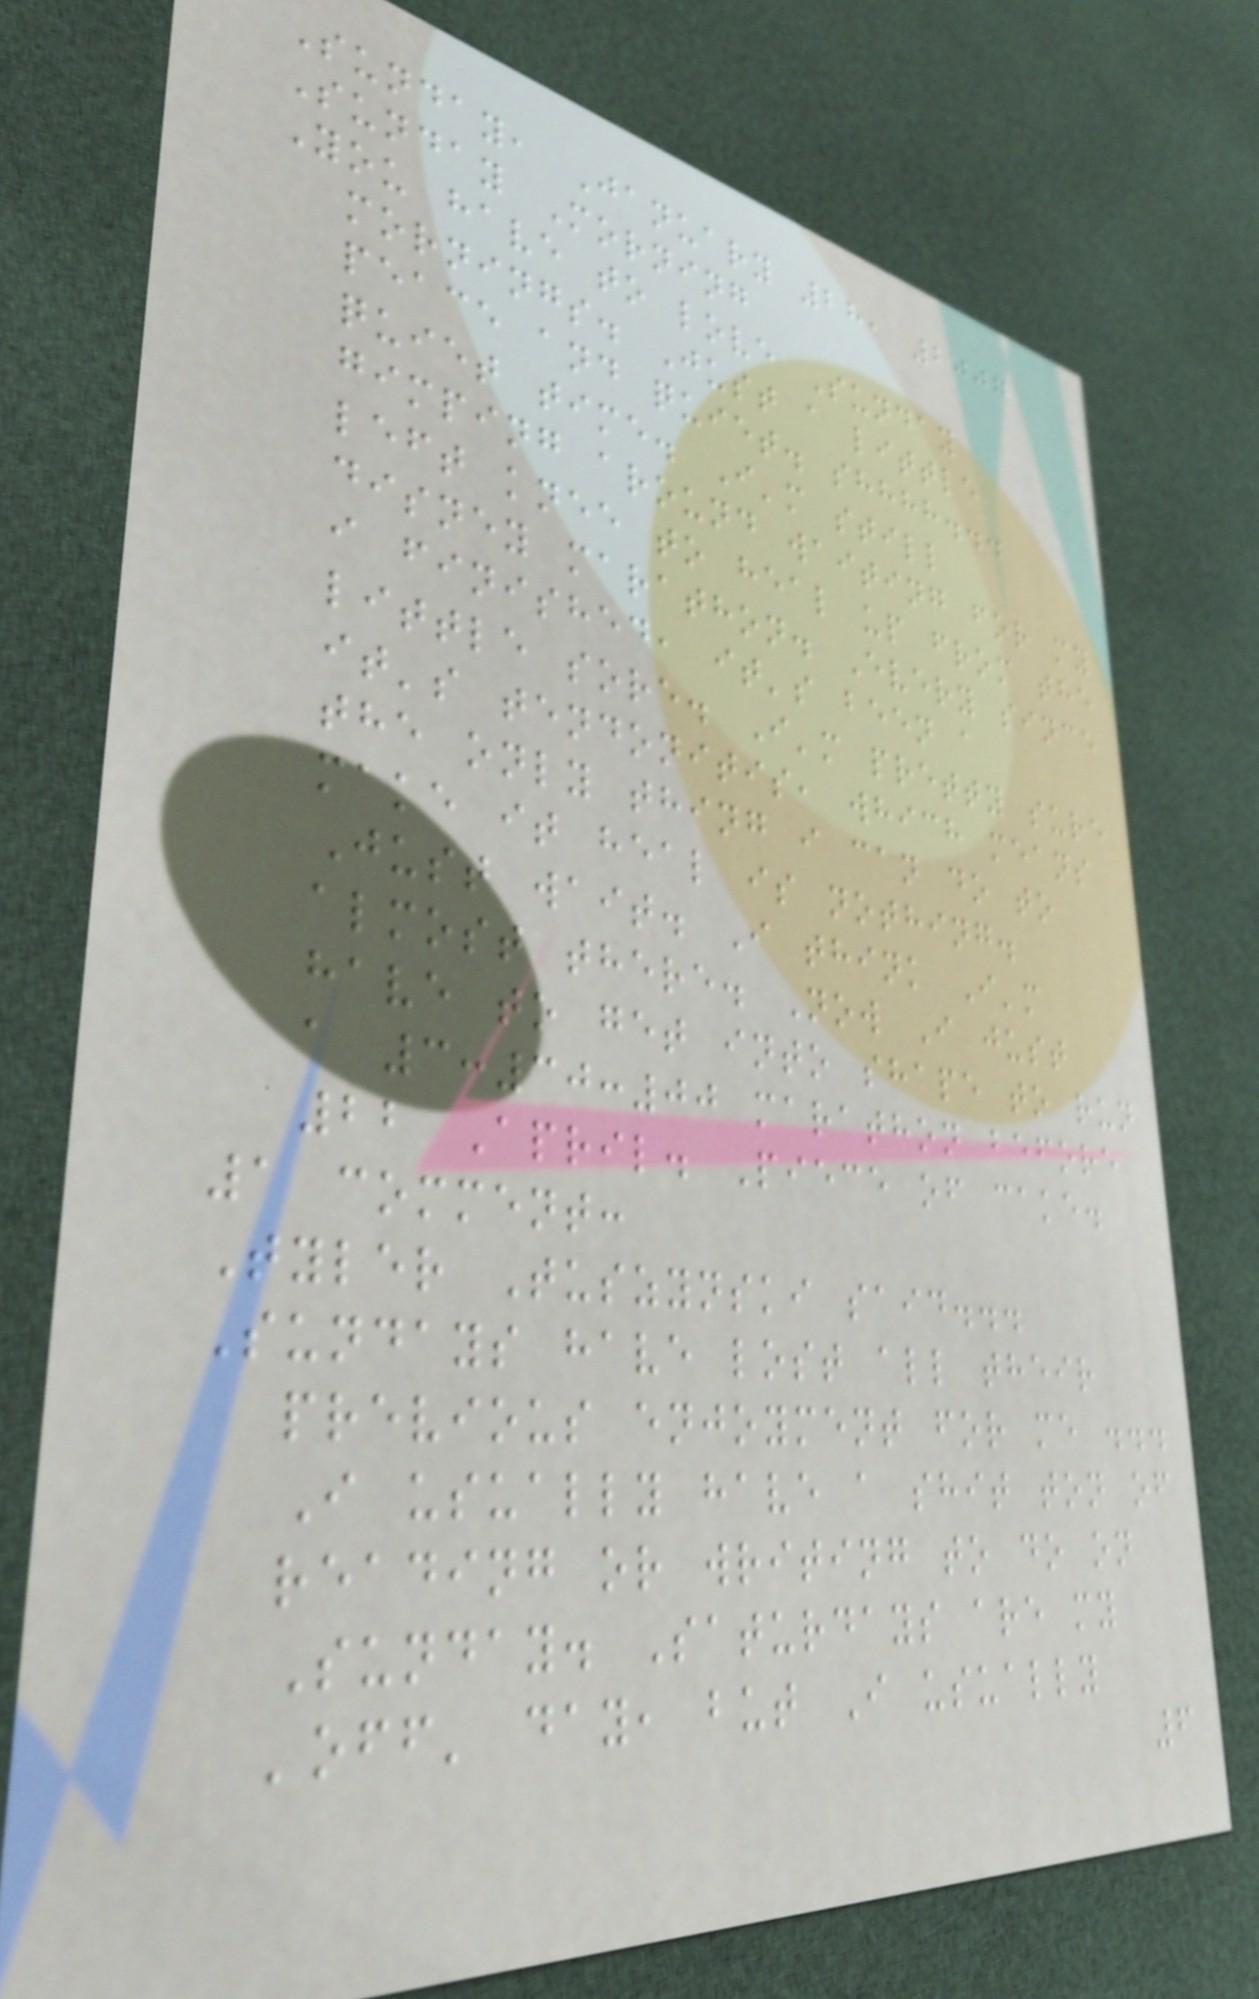Sunday, January 28, 2007
Sunday Morning
You have to love Sunday
mornings. Just a little
peace and quiet. shhhh...
quiet time. I'm still
gimping around waiting for my
left knee to heal up from the
disney marathon. Every since
i finished, it's been a
little sore. I'm pretty sure
it's tendonitis, which means
the only thing i can do to
make it heal is nothing.
Just wait. I think I'm
almost there. Now I just
have to get into shape to run
a 3:30:00 marathon before
22 April. Piece of cake.
1 comment:
Tyler Tuszynski said...
Sundays have lost all their
previous enjoyment for me ...
I usually have a shit ton of
reading or writing to do on
Sunday. Saturdays are my
'off' day, but I usually
6
